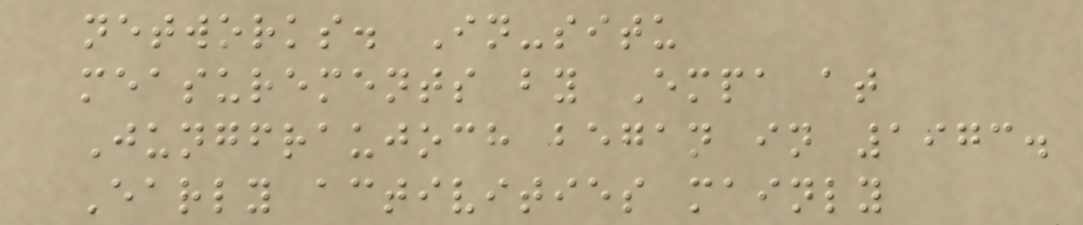networks. In-situ
measurements by Empa at
Jungfraujoch began in 1973.
Early activities mainly
